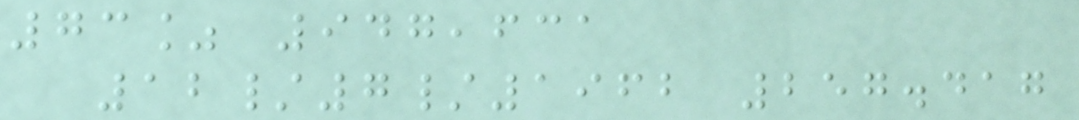73% 947,631
12/7/1962 257.417
